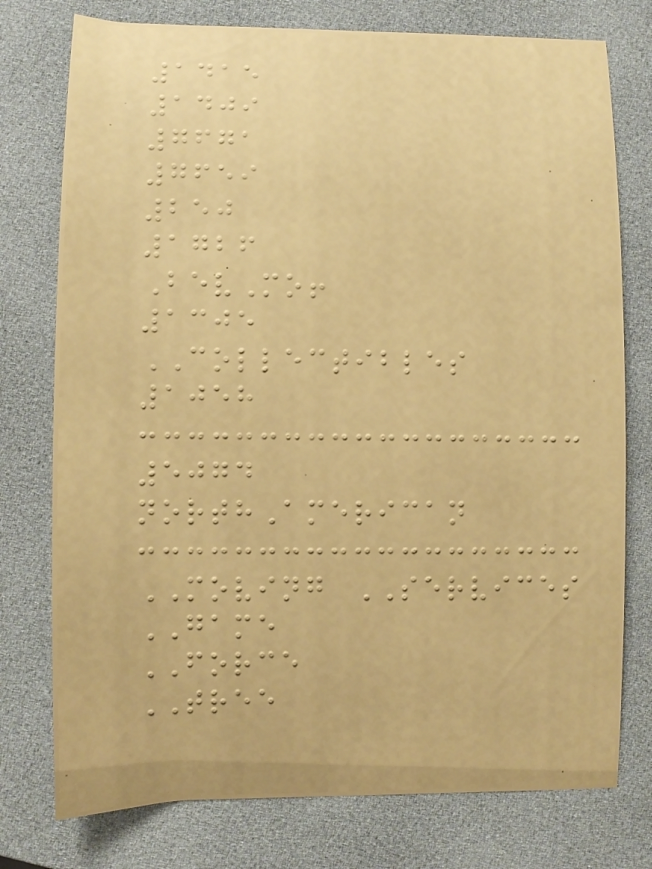1415
1409
7671
7659
250
1726
BevMo!
1305
COLLECTIBLES
1058
5074
northAmerican
MOVING SERVICES
GAME
FORCE
TREE
